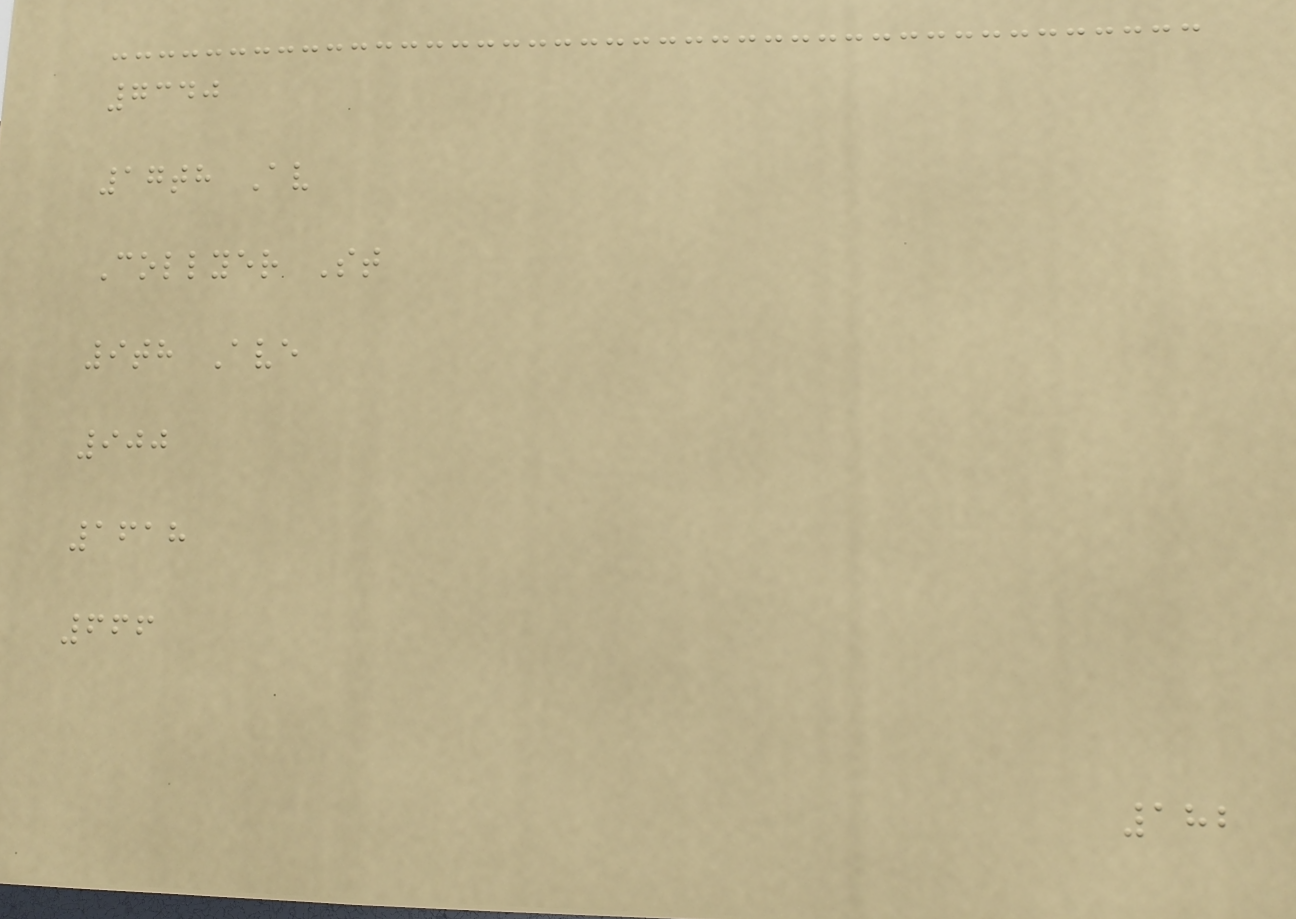7340
17th Av
Collyer St
9th Ave
900
1618
666
182
